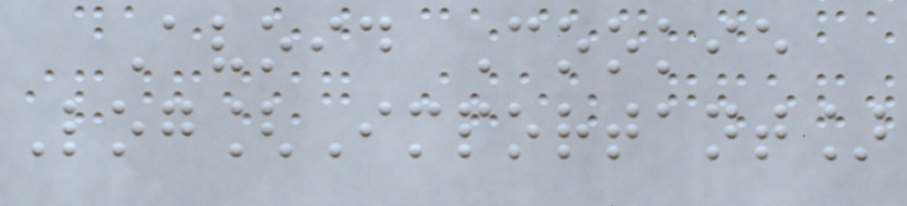Avoid Cookie
Log[Important]
